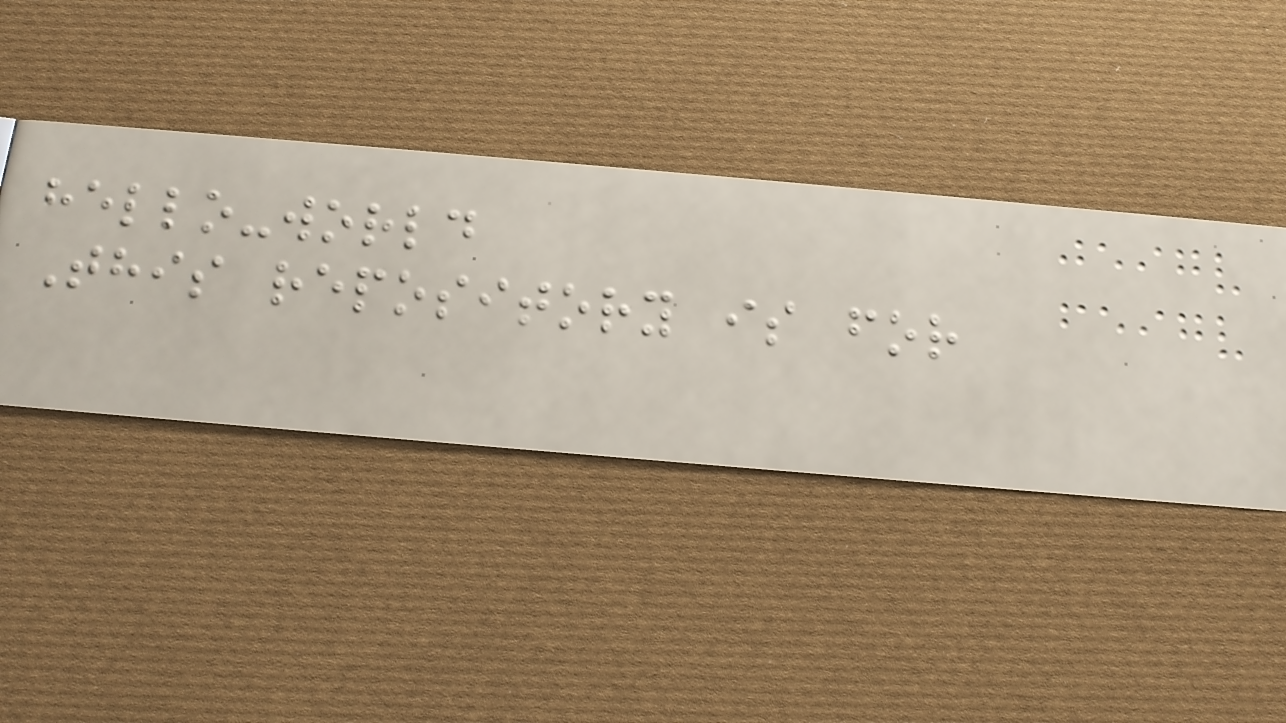hello-world
This repository is for
